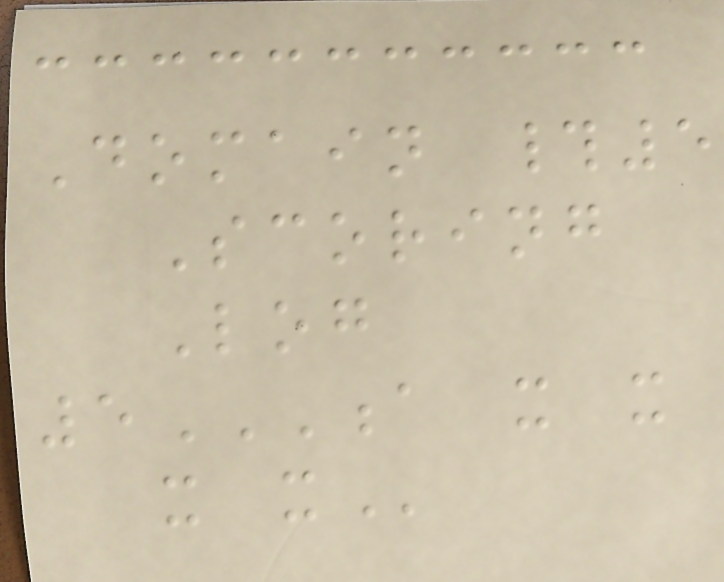Domain #5
Scoring
Log
5A X X
X X
